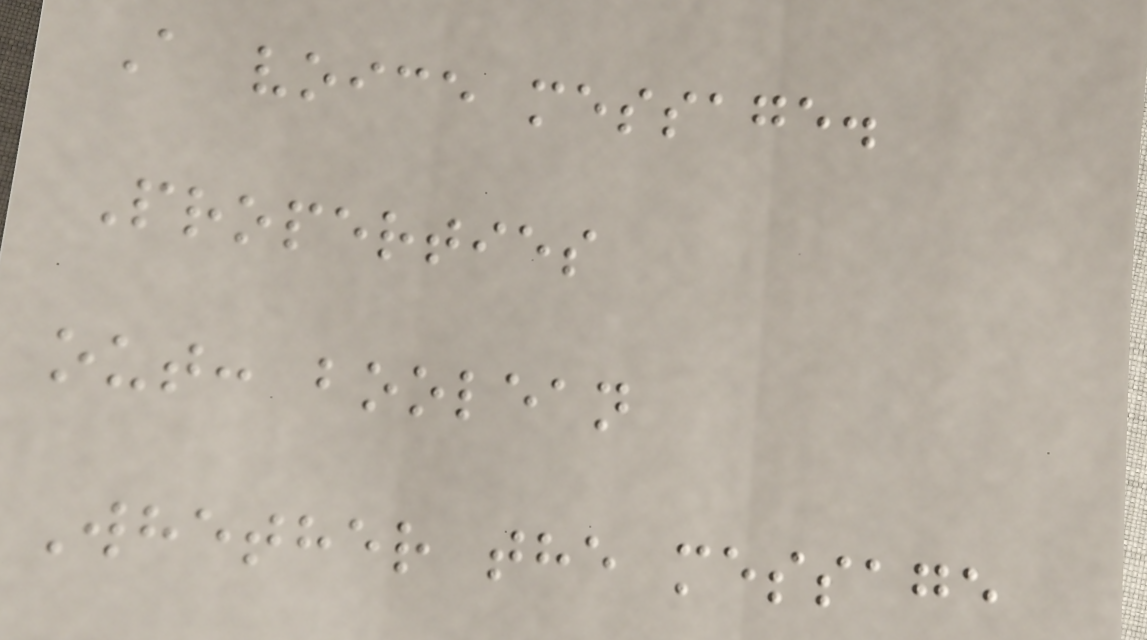A voice message.
Properties
out: boolean
Whether the message
